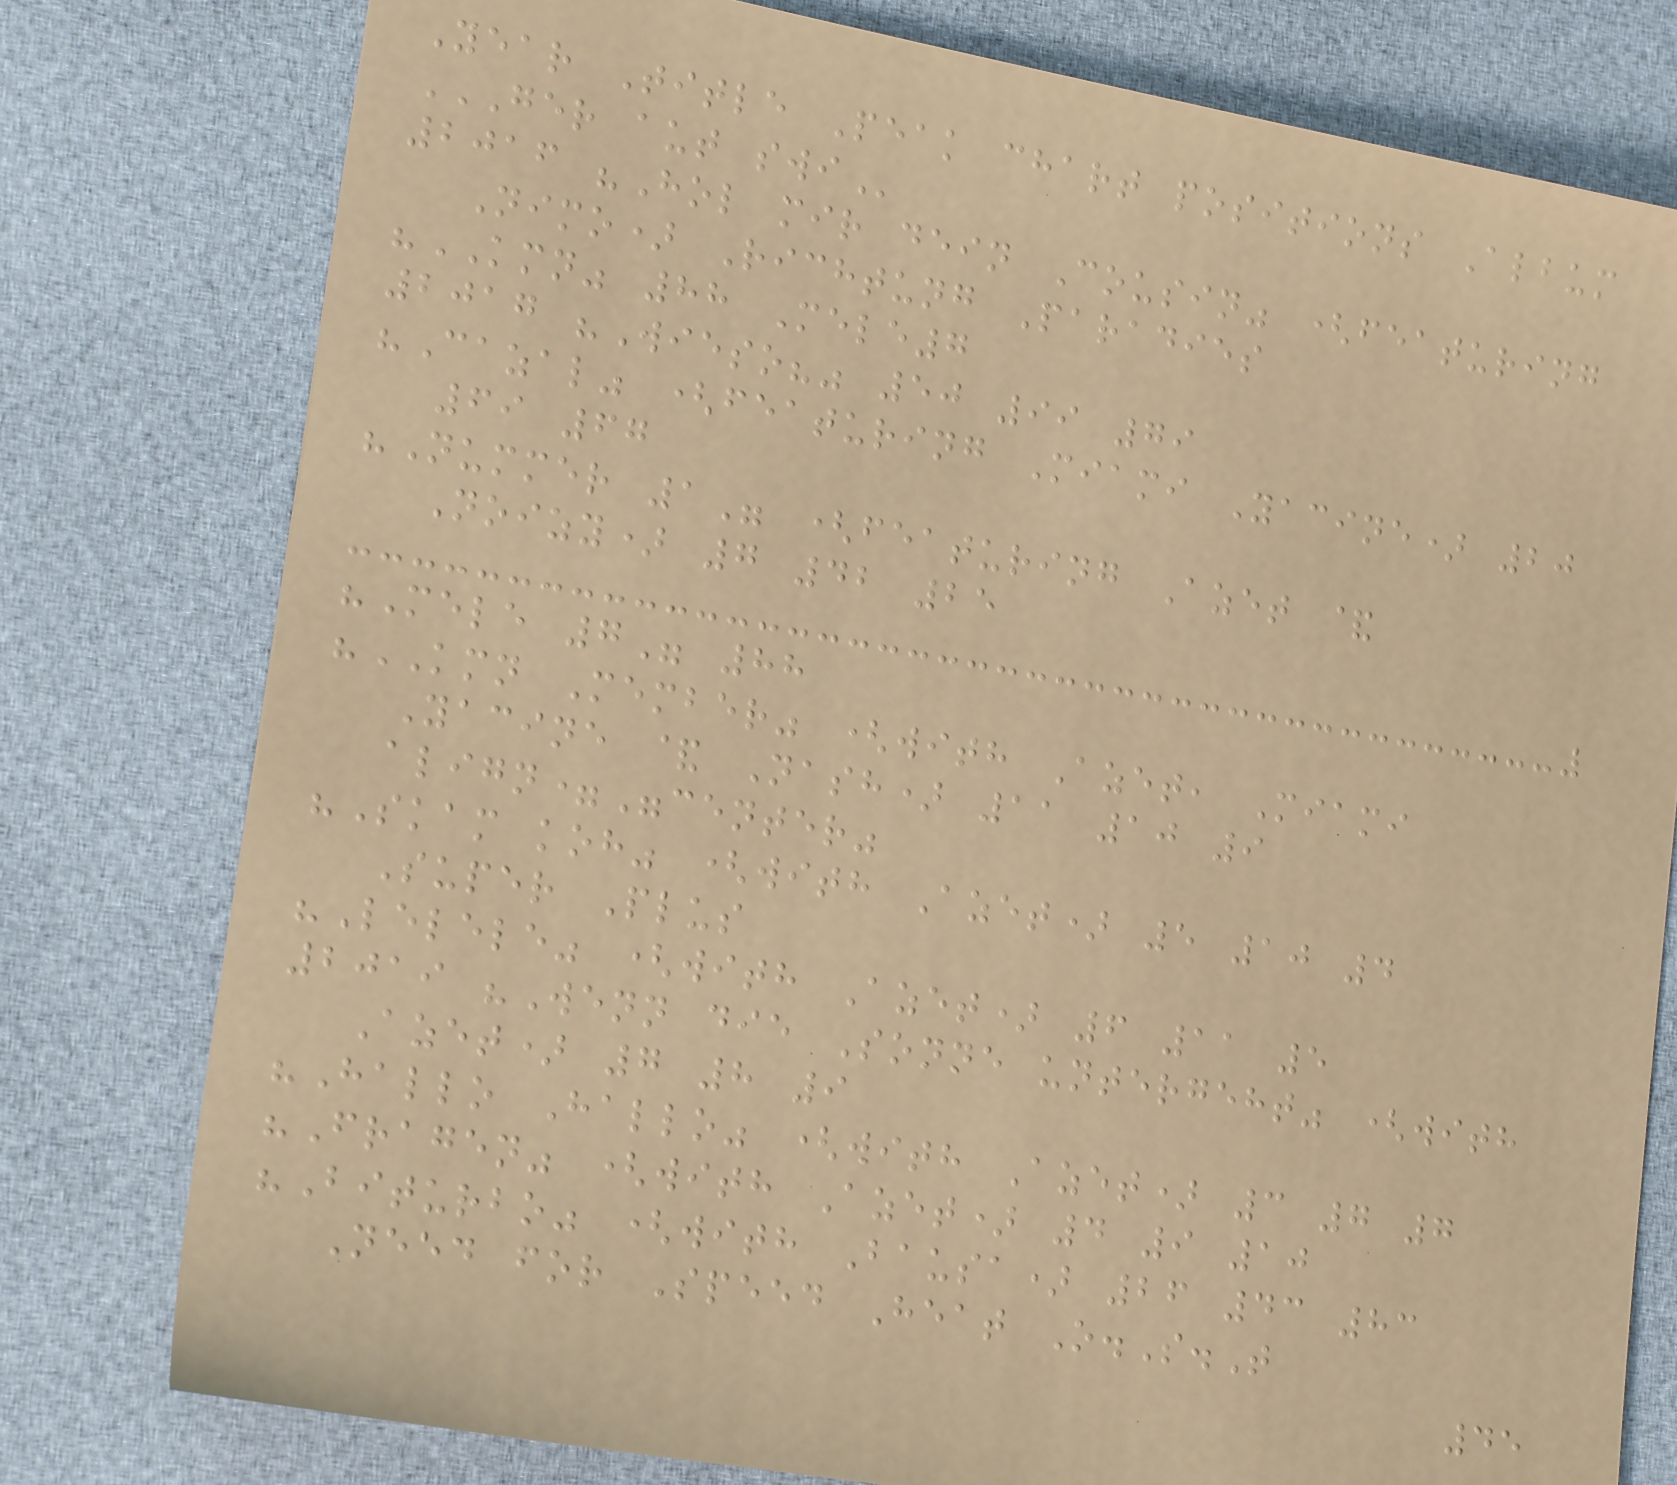Year Title Peak chart positions Album
GER AUT SWI
2016 "Hol mir dein Cousin" (featuring
Nimo) Richtung Paradies
"KMN" 88 Mele7
2017 "Wieso?" 50 99 79
"Cazal" (featuring Miami Yacine) 20
69 67
"Nummer 1" (featuring Azet &
Noizy) 7 42 25
"Mele 7" 88
"KMN Member" (with Azet, Miami
Yacine & Nash) 11 10 9
align="center"
"Skam koh" (with Azet) 5 10 4
Super Plus
"Lelele" (with Azet) 6 11 5
2019 "Wenn die Sonne untergeht" (with
Azet) 7 8 9
"Hallo Hallo" (with Azet) 3 7 7
"Fragen" (with Azet) 4 9 10
"Biturbo" (with Bausa) 26 43 83
Need for Speed Heat O.S.T
45
